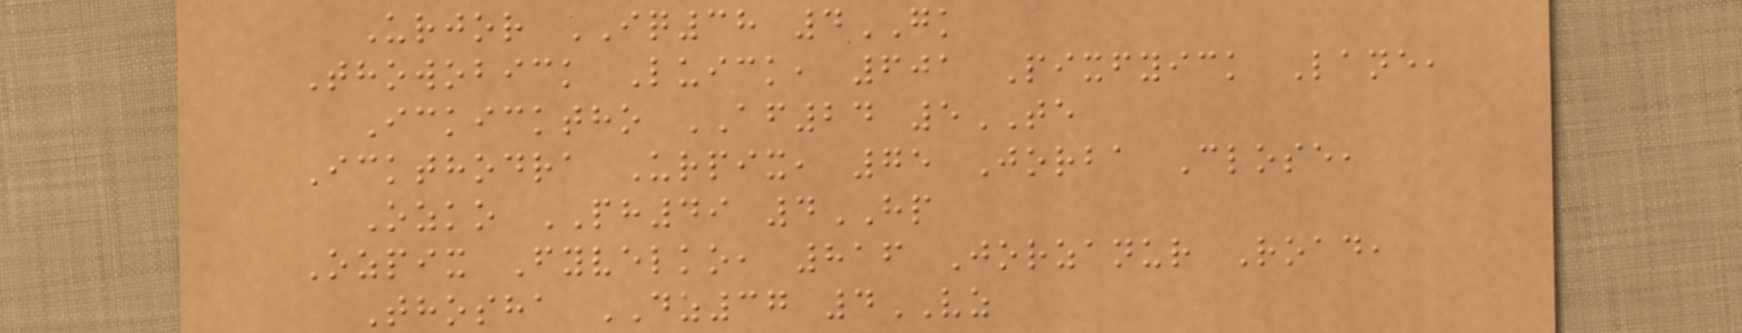Urjor IQ38 4GK
Thowobick Luick, 601 Pixfyick Lane,
Ickicktho AF24 5TE
Ickthodra Urpix, 75 Jorba Close,
Ozko PH49 4HP
Ozpix Fyvelko, 816 Jorzanur Road,
Thosha DZ37 4VZ
